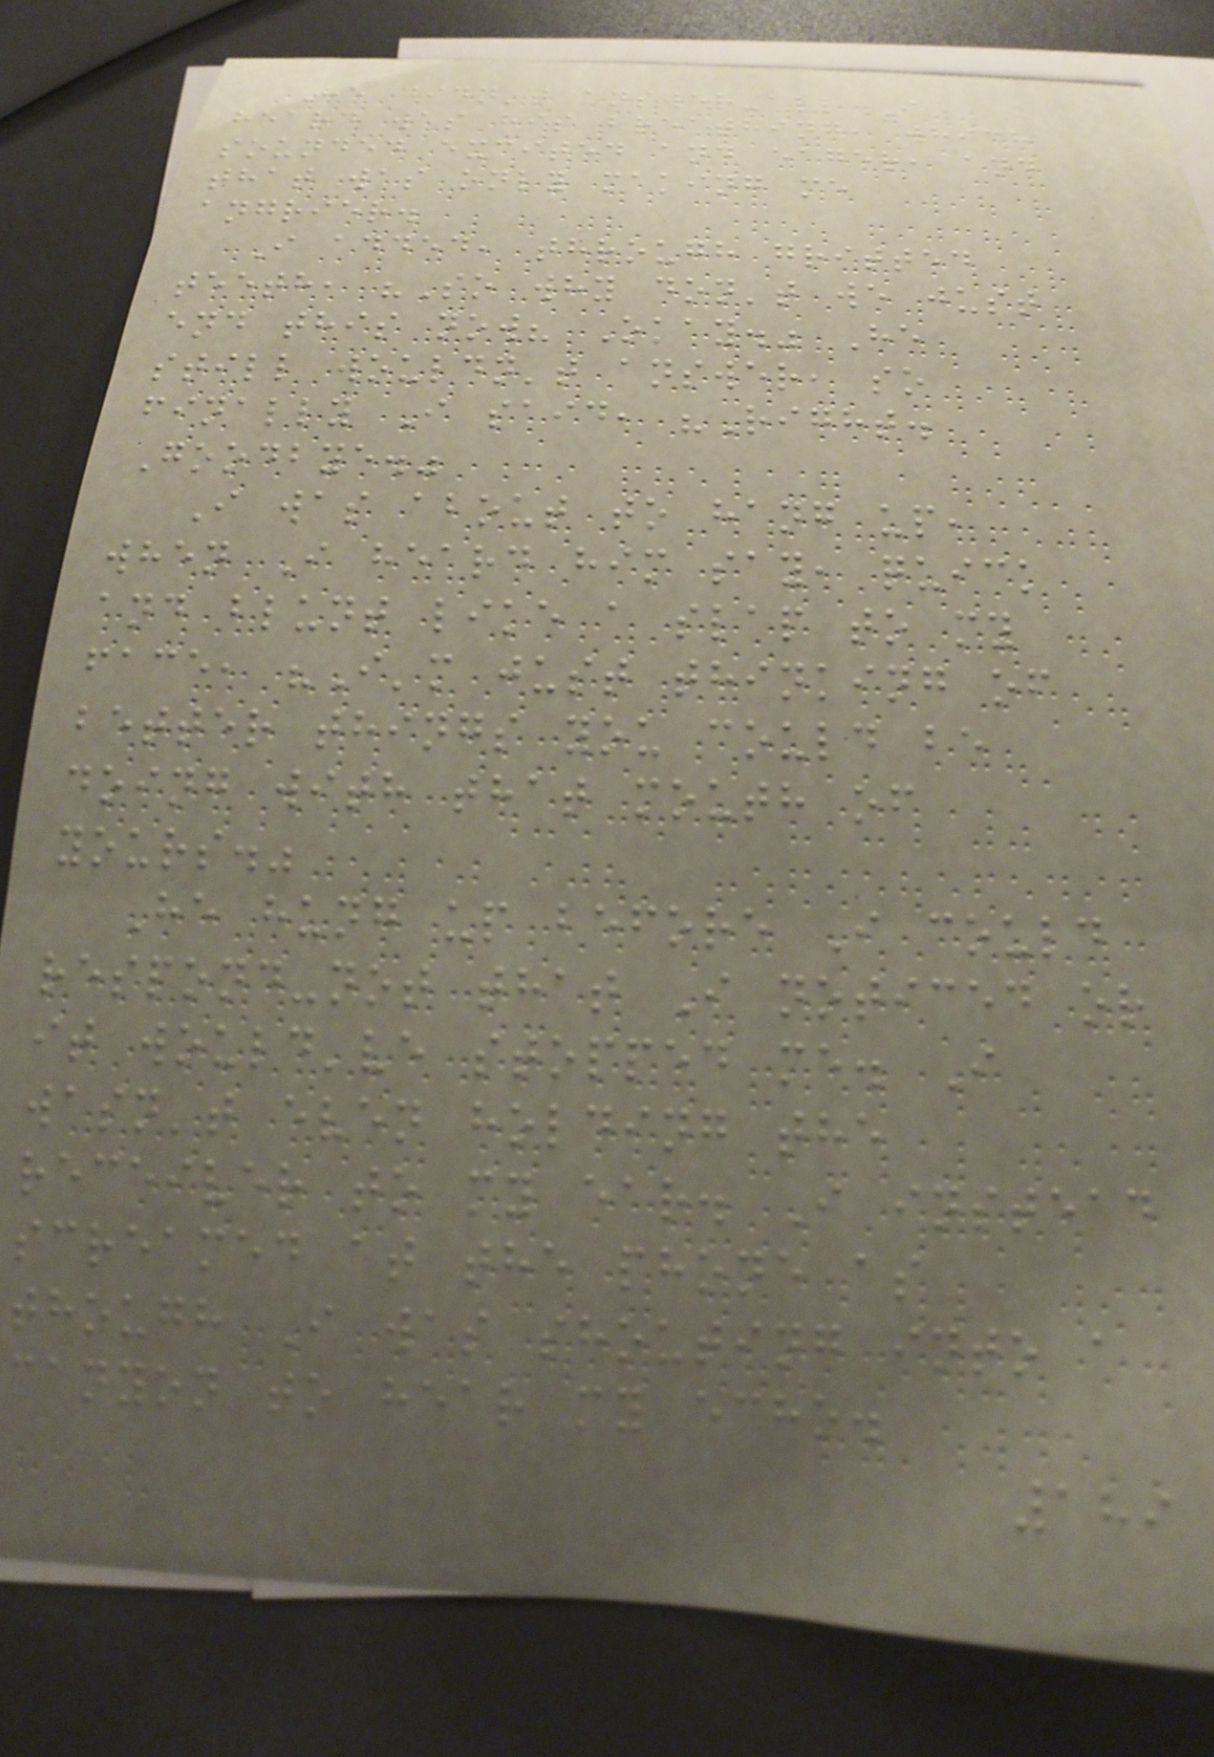He didn't answer-all I
heard was his breathing, which
sounded excited and eager, and
that was only making me
angrier.
I added, through gritted
teeth, "So why don't we just
end this now? Okay." He
still wouldn't answer, so
finally I said, "Right.
Goodbye."
I was about to hang up,
when I heard him say, quick
and blunt like a slap to my
face, "I'm just thinking of
better things you could be
doing with that mouth of
yours."
He hung up before I could
respond-not that I noticed or
it would've stopped me. I
wasn't even holding the
receiver to my ear. I instead
screamed at the phone as
though I was shouting into a
canyon to hear my echo.
189
